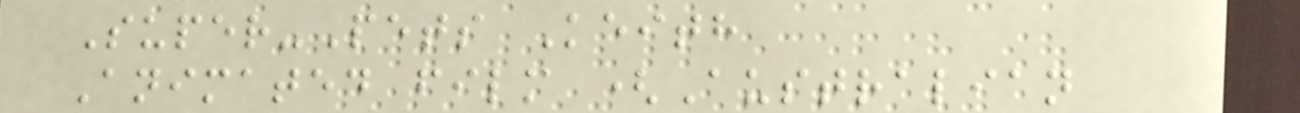Super-Pets Keith
Animated film (Australian
